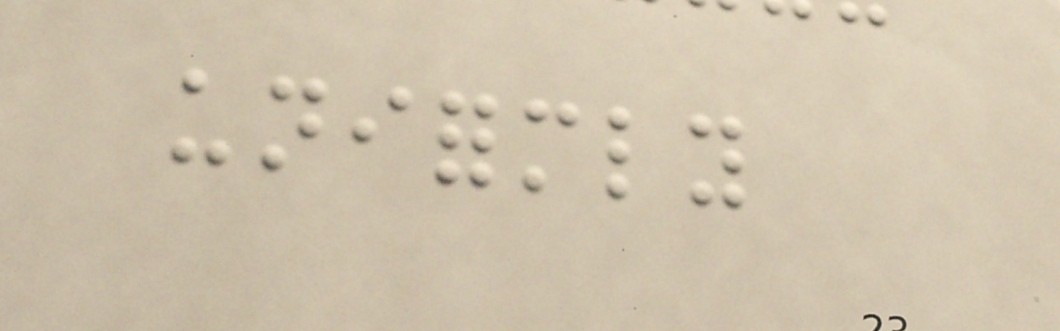uniformly
